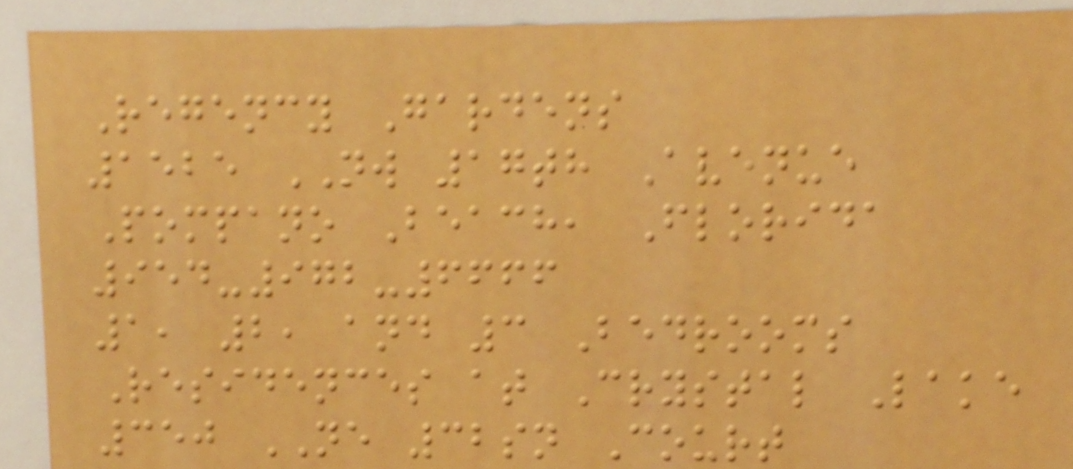Regency Gardens
1525 NW 17th Avenue
Pompano Beach, Florida
954-972-6666
1, 2, and 3 Bedrooms
Residences at Crystal Lake
350 NE 32sn Court
